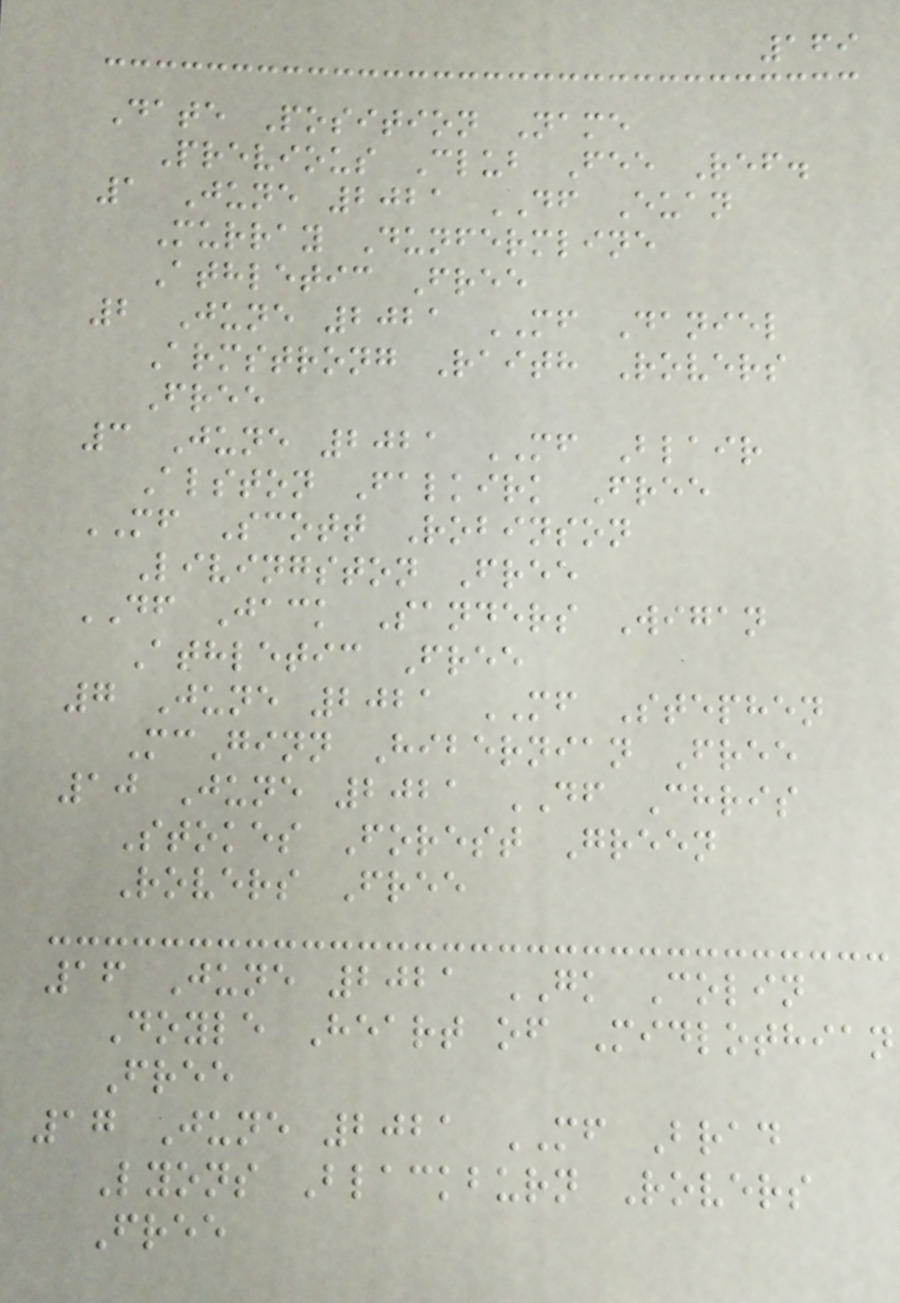169
Date Position Name
Previous Club Fee Ref.
1 June 2021 DF Euan
Murray Dunfermline
Athletic Free
2 June 2021 MF Daniel
Armstrong Raith Rovers
Free
3 June 2021 MF Blair
Alston Falkirk Free
MF Scott Robinson
Livingston Free
DF Jack Sanders Wigan
Athletic Free
7 June 2021 MF Stephen
McGinn Hibernian Free
10 June 2021 DF Chris
Stokes Forest Green
Rovers Free
16 June 2021 GK Colin
Doyle Heart of Midlothian
Free
17 June 2021 MF Brad
Lyons Blackburn Rovers
Free
